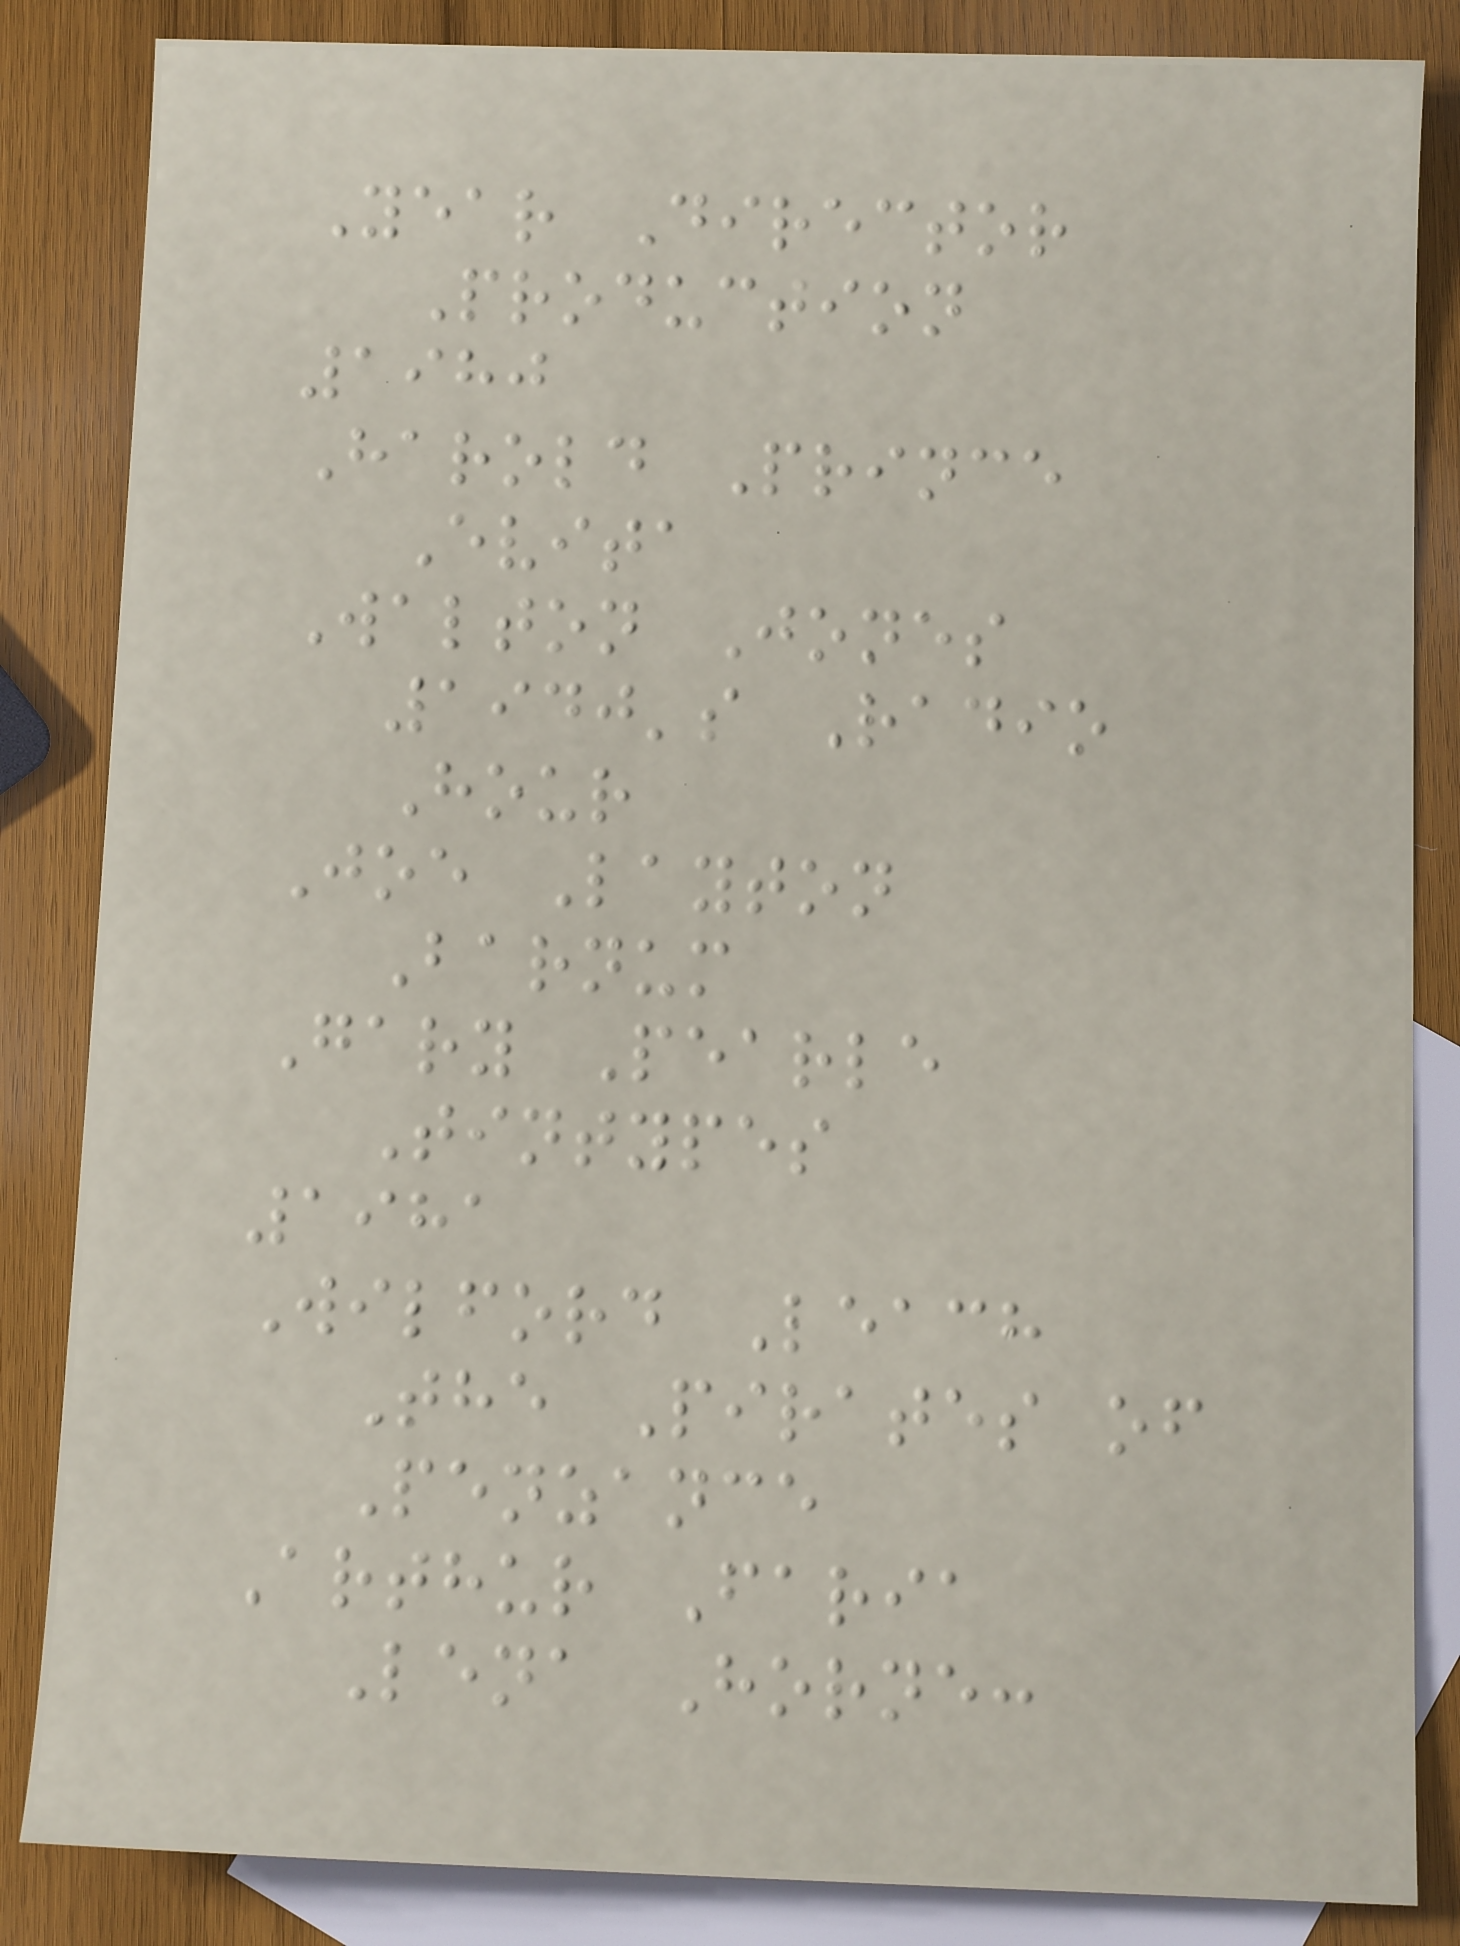Year Director
Production
1980
Harold Prince
Evita
Walton Jones
1940's Radio
Hour
Joe Layton
Barnum
Gary Pearle
Tintypes
1981
Wilford Leach
The Pirates of
Penzance
Arthur Faria
Lena Horne:
